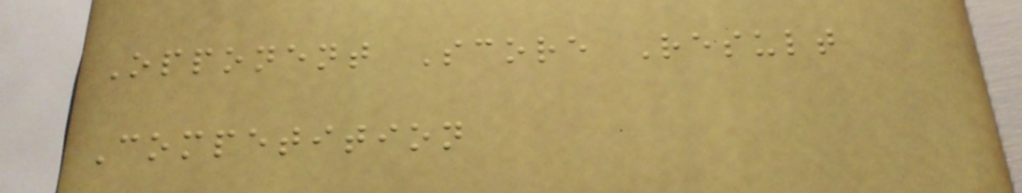Opponent Score Result
Competition
